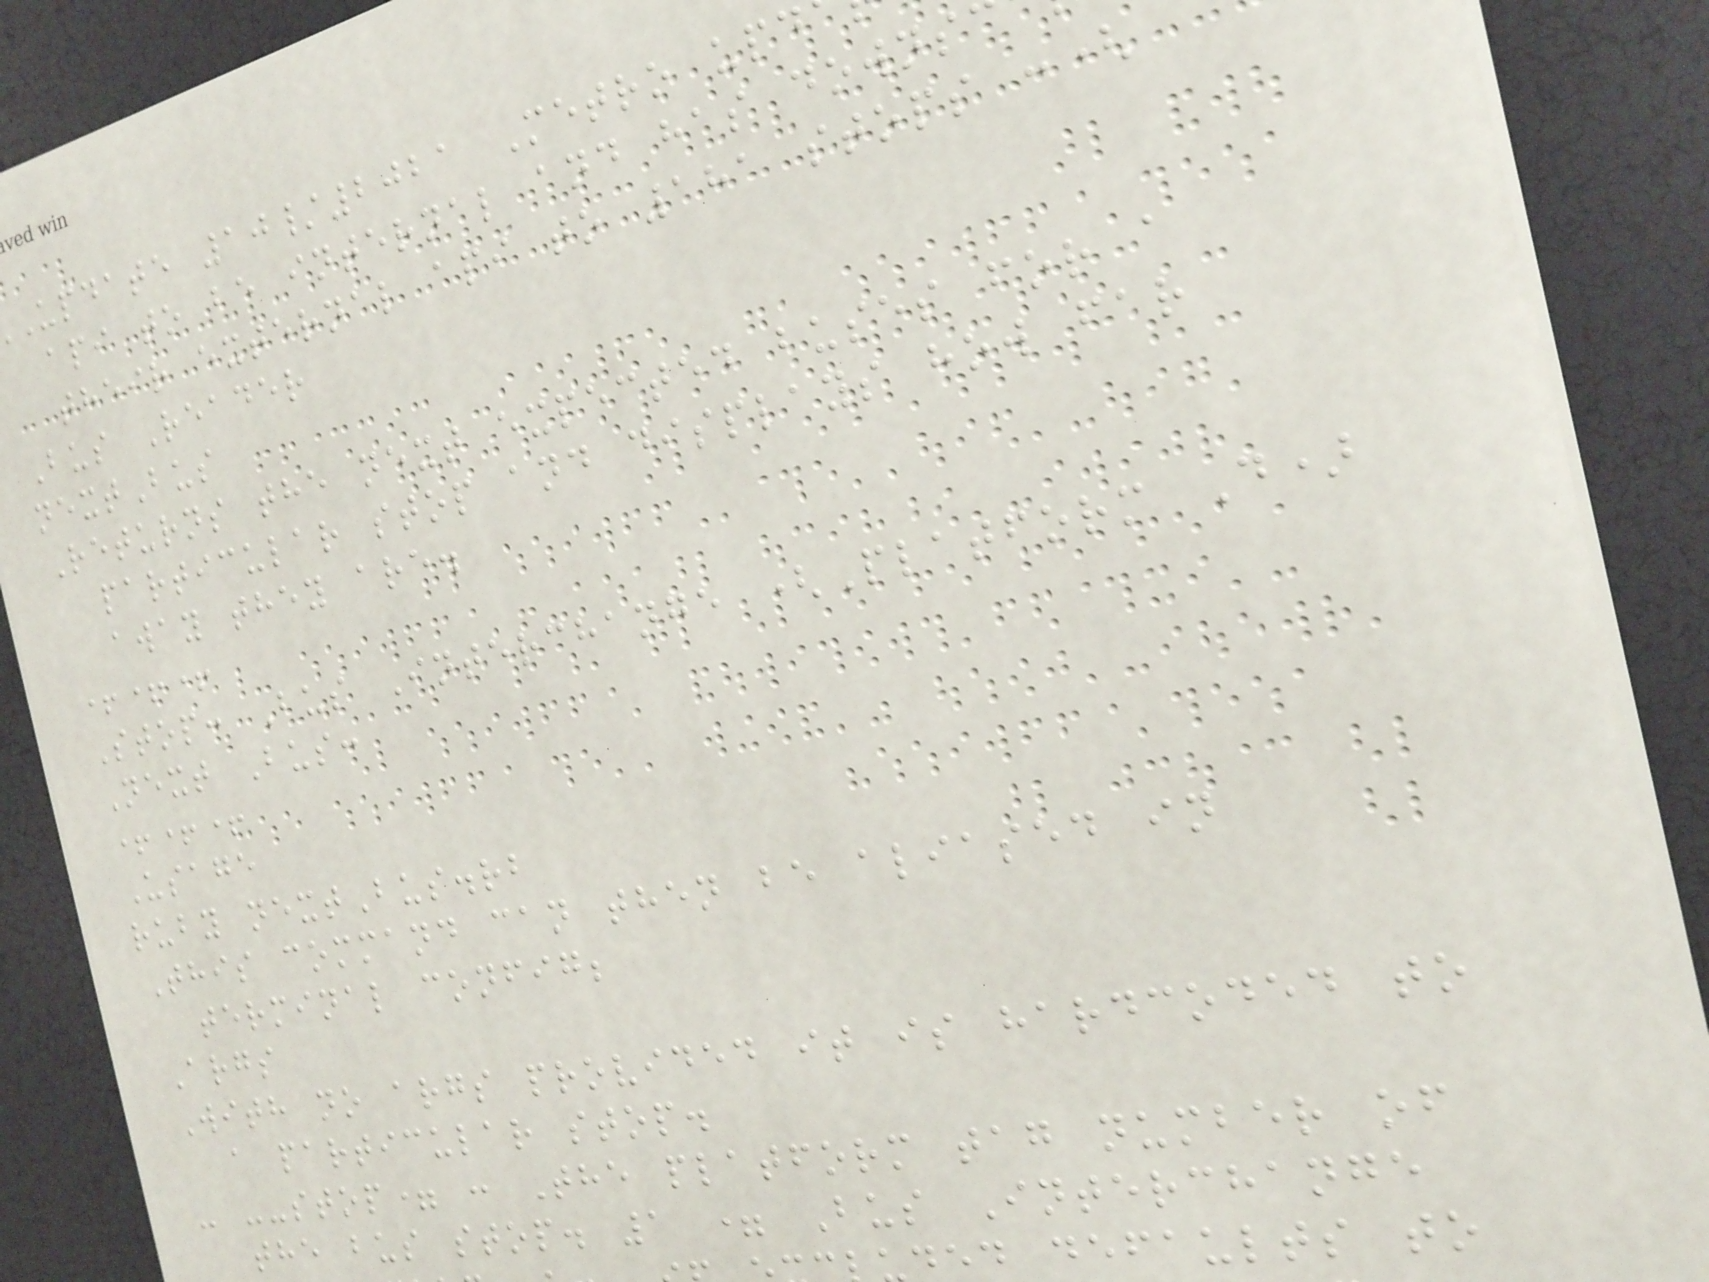update 10/2021 Metro upd
api to be internal and has downs
their external api to 181 stops :(
Bus Reader
nextBus
Returns the next expected buses for a
particular stop and displays how far
away they are.
+++
Stop: Bus Interchange (Platform D)
Next Bus:
+++
Usage
ruby nextBus.rb
This command can then be aliased in
terminal config;
Args
With no args provided it is hardcoded to
a particular stop.
- --stop= : The platform tag number of
the bus stop. 1 = Bus Interchange
ed defaults to
